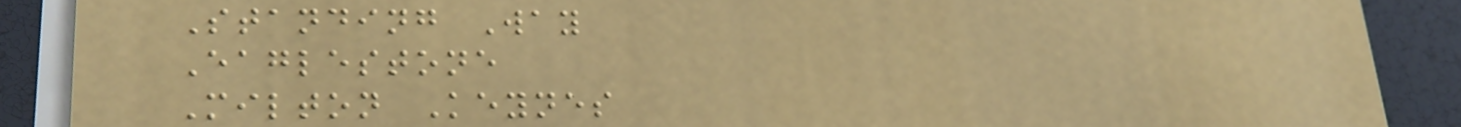Standing Way
Eaglestone
Milton Keynes
